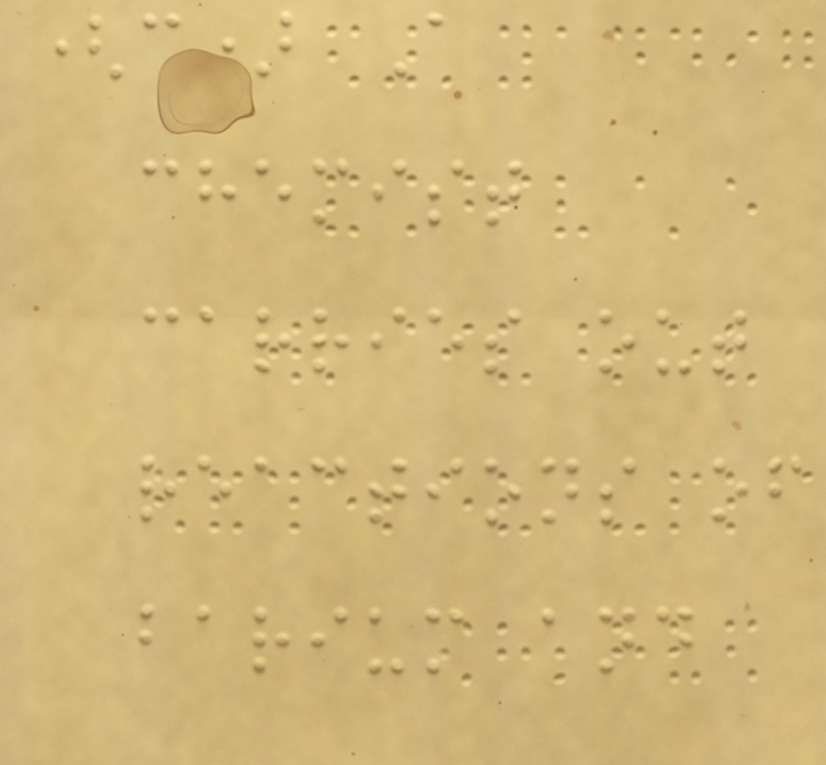(c) A
chemist
carries out
reactions of
barium and
